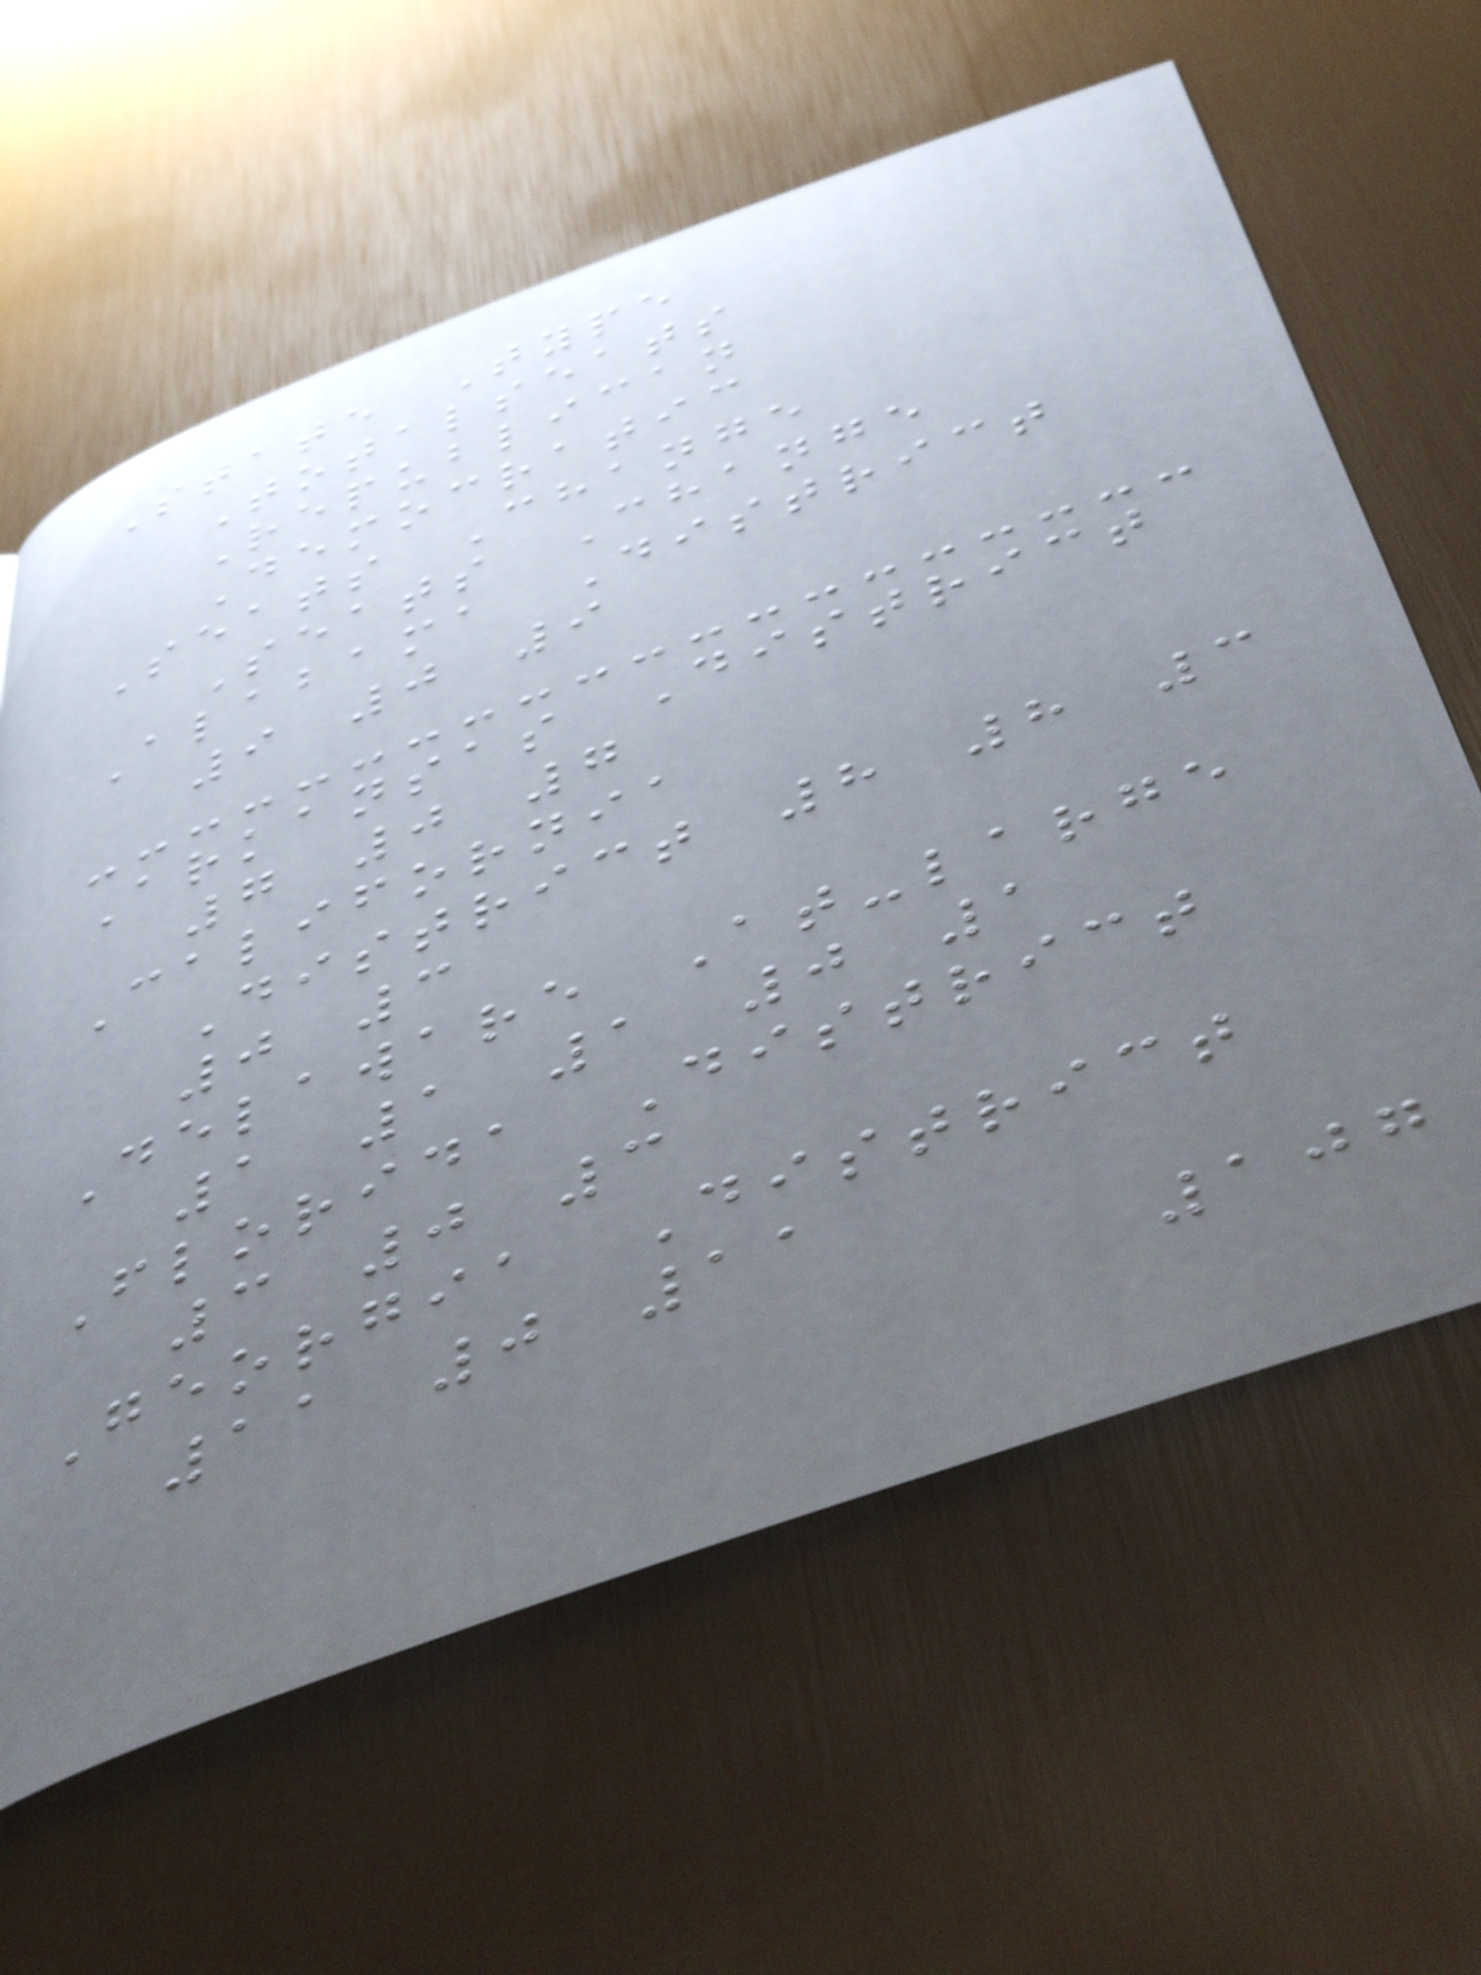State Type
Totalseats
Republican
Democratic
Seats Change
Seats Change
Alabama District
9 0 9
Arkansas District
7 0 7
California
District 8 8 3
0 3
Delaware At-large
1 1 1 0 1
Florida District
3 0 3
Georgia District
11 0 11
107
